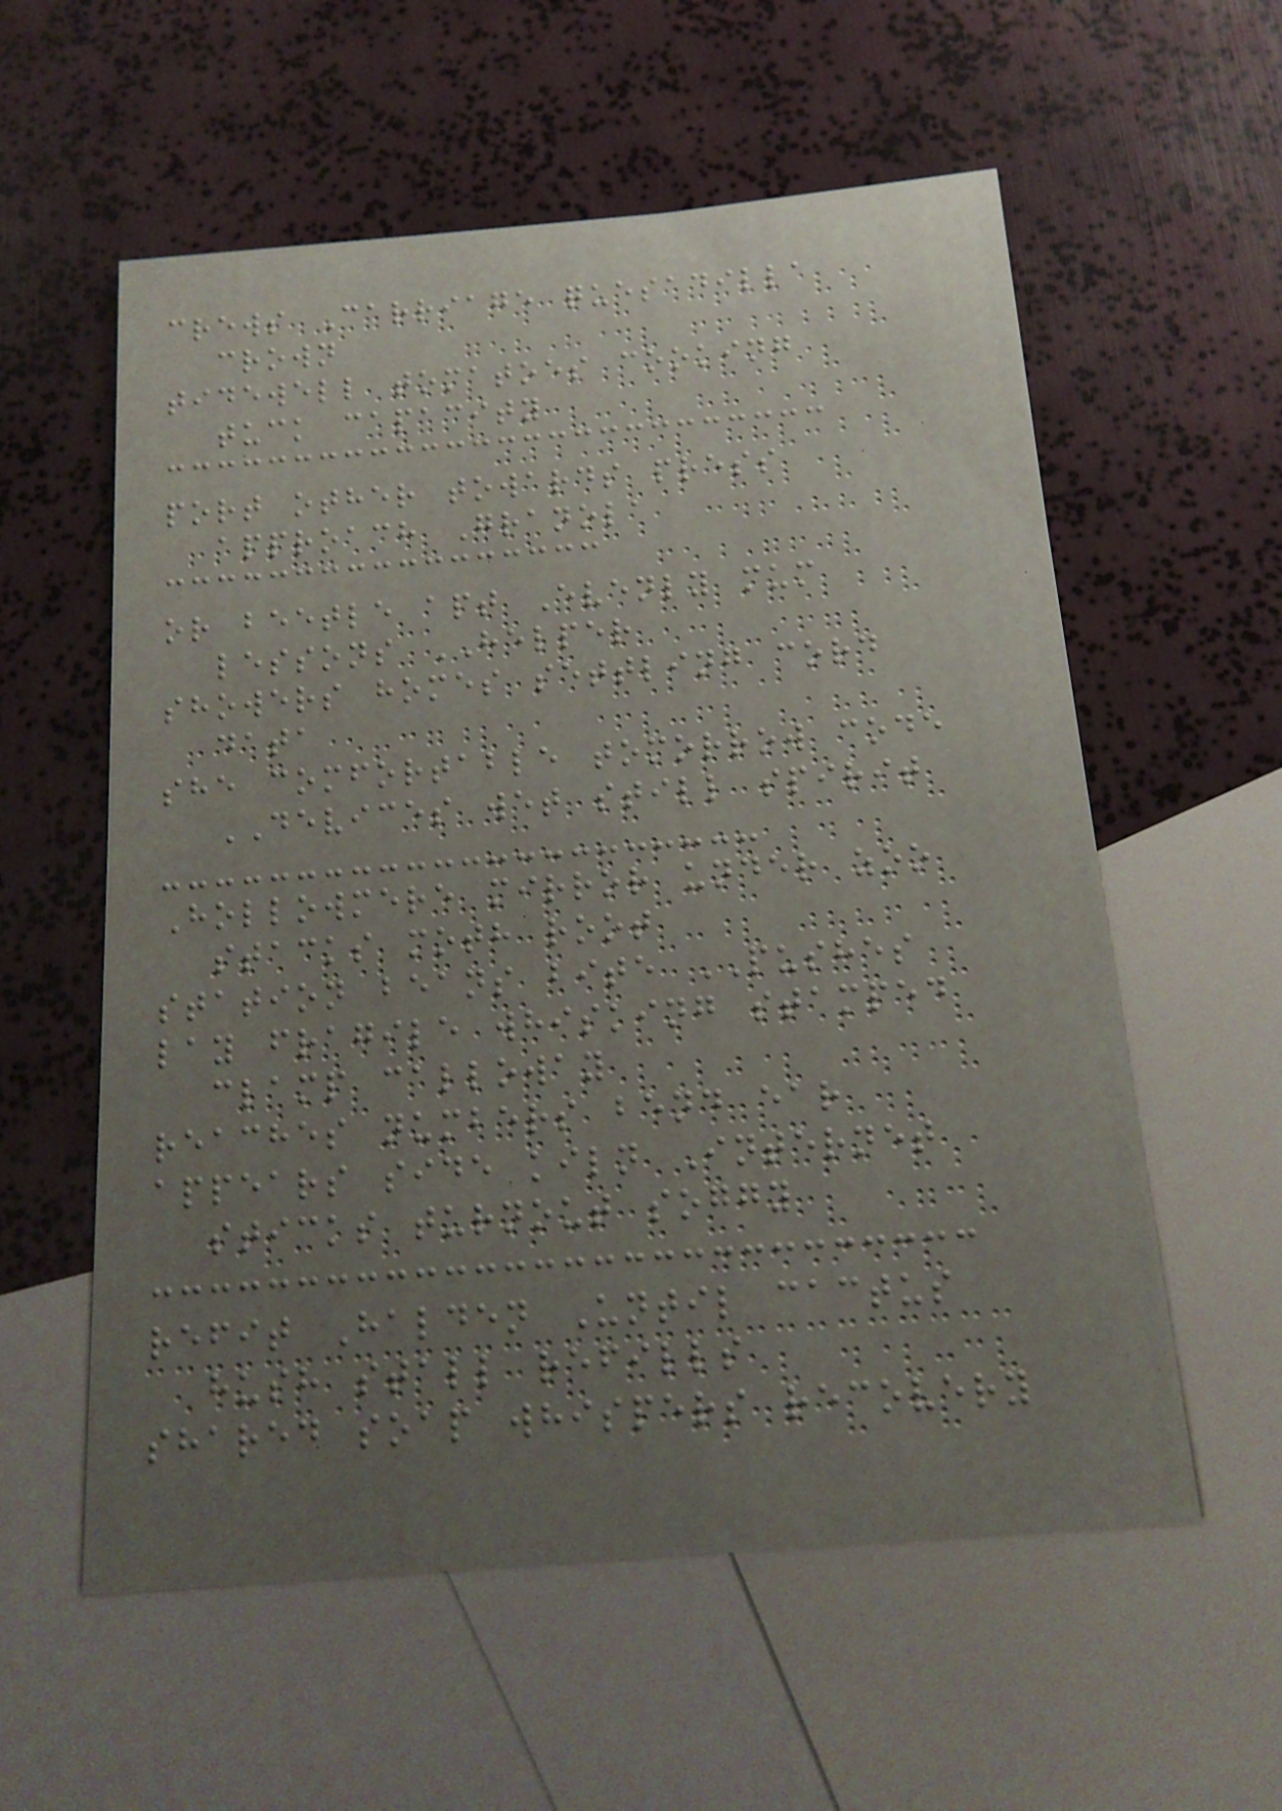crews Carriage quesadilla
crown
tidewell tomatoes cooking
tuck capacity
port other towards press
approach Granola
or beetle apt Evenly mum
lessons HELPER
showers homes settling cord
data
she comfortable tomorrow code
DEVICES wet still spirit
Hollowmere mirror under zoo
stacks moth root
station beans bite PUSHES
lay fragile whisking stamped
clamp calloway
reaches numbers bend ear
appears side kiln Internet
sticks turnout soggy
refit Halden Until cactus
hush stall refills
shared soap whispers recovery
